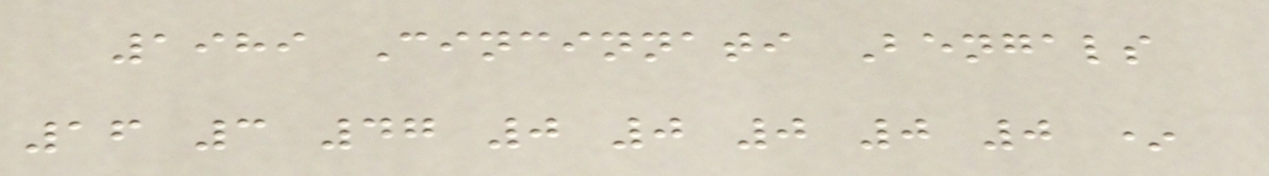1989 Cincinnati Bengals
16 3 47 0 0 0 0 0 *
